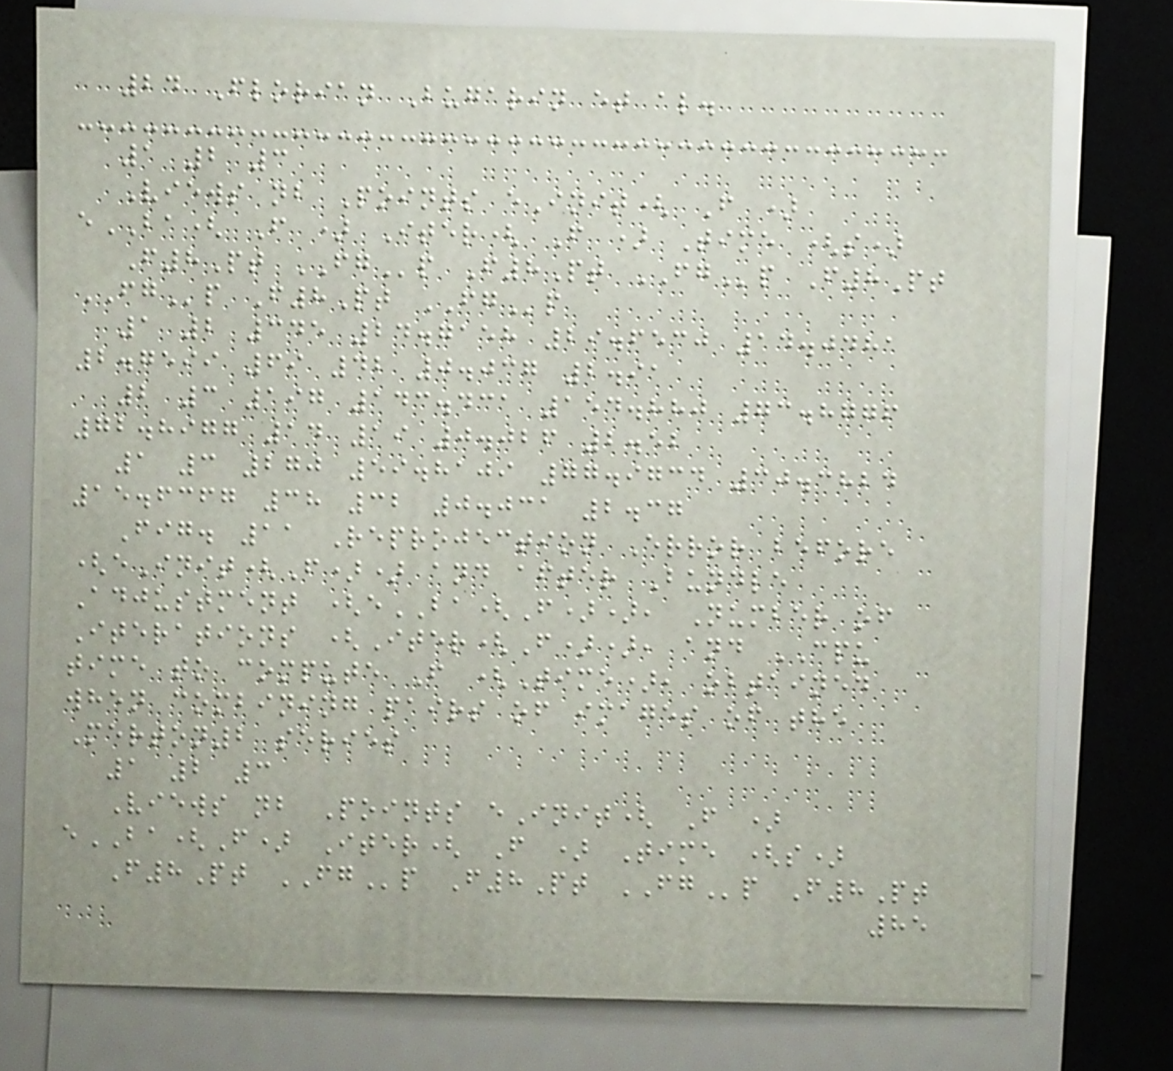24 Florian Bugarin et al.
1 2 3
Views nb Points eInit( F )
eBA( F ) Iter( F ) Time (s)
F8Pt FGp F8Pt FGp F8Pt
FGp F8Pt FGp
1 2 345 24.7158 29.6530 14.0481
2.7599 69 42 0.037 2.91
2 3 197 143.431 154.880 73.8776
72.8977 14 19 0.026 2.52
1 3 270 59.8109 77.9734 30.3824
15.6367 38 32 0.031 2.37
Fig. 11 Reprojection Error before
(eInit(F)) and after Bundle
Adjustment (eBA(F)), Number of
Iterations (Iter(F)), and CPU
time to compute F (Time), obtained
when combining pairs of images of the
Merton2 series
1 2 3
Views nb Points eInit( F )
eBA(F) Iter( F ) Time (s)
F8Pt FGp F8Pt FGp F8Pt
85
